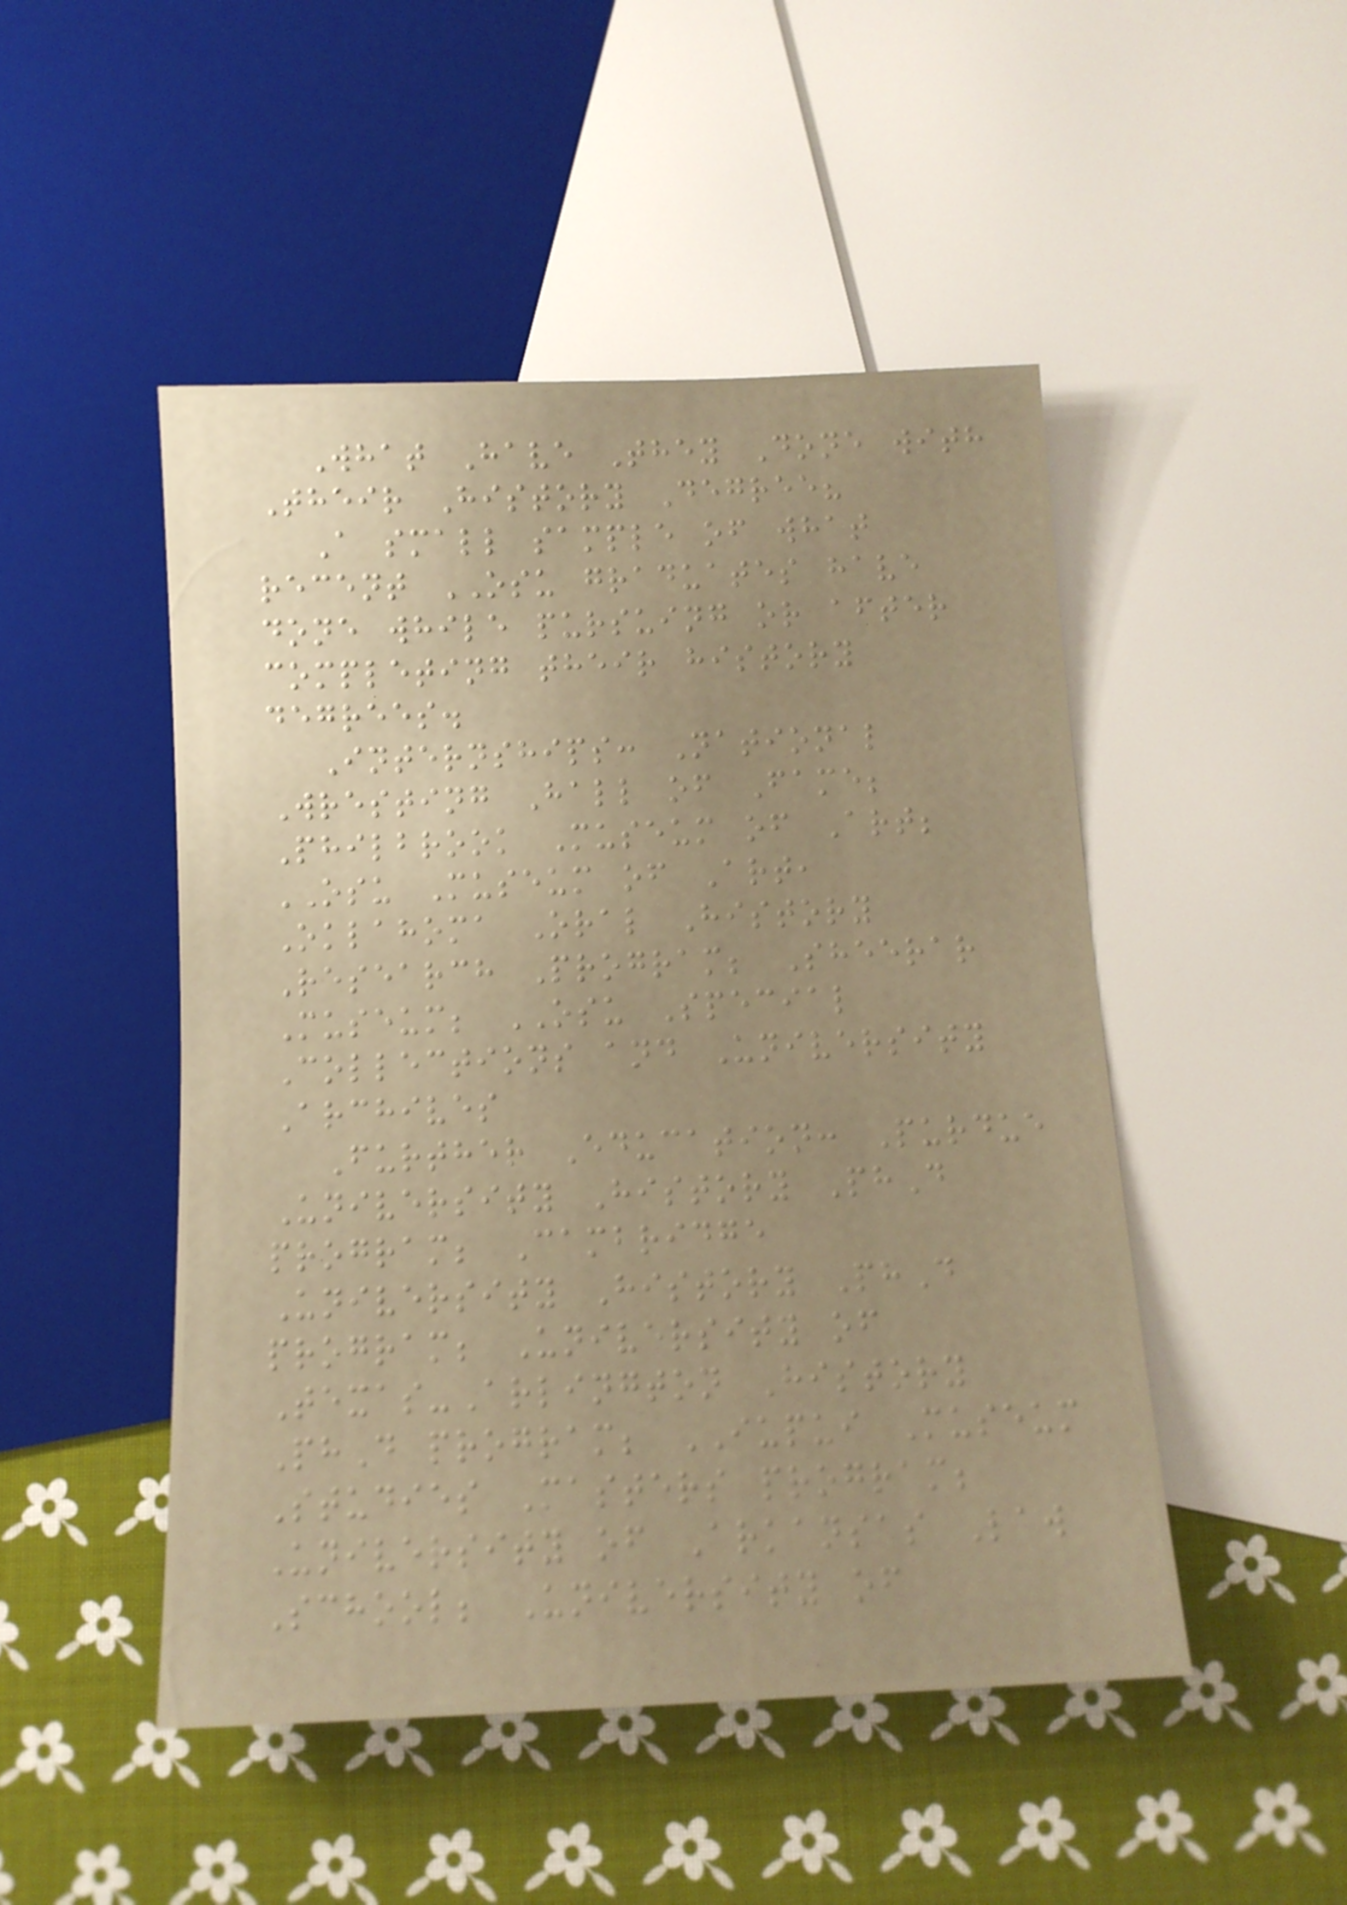What Have They Done with
Their History Degree?
A small sample of what
recent OSU graduates have
done while pursuing or after
completing their history
degrees.
Internships: National
Wresting Hall of Fame;
Philbrook Museum of Art;
OSU Museum of Art,
Oklahoma Oral History
Research Program; Sheerar
Museum; OSU Special
Collections and University
Archives
Further Education: Purdue
University History PhD
program; Cambridge
University History PhD
program; University of
Texas-Arlington History
PhD program; IUPUI Museum
Studies Masters program;
University of Arkansas Law
School; University of
